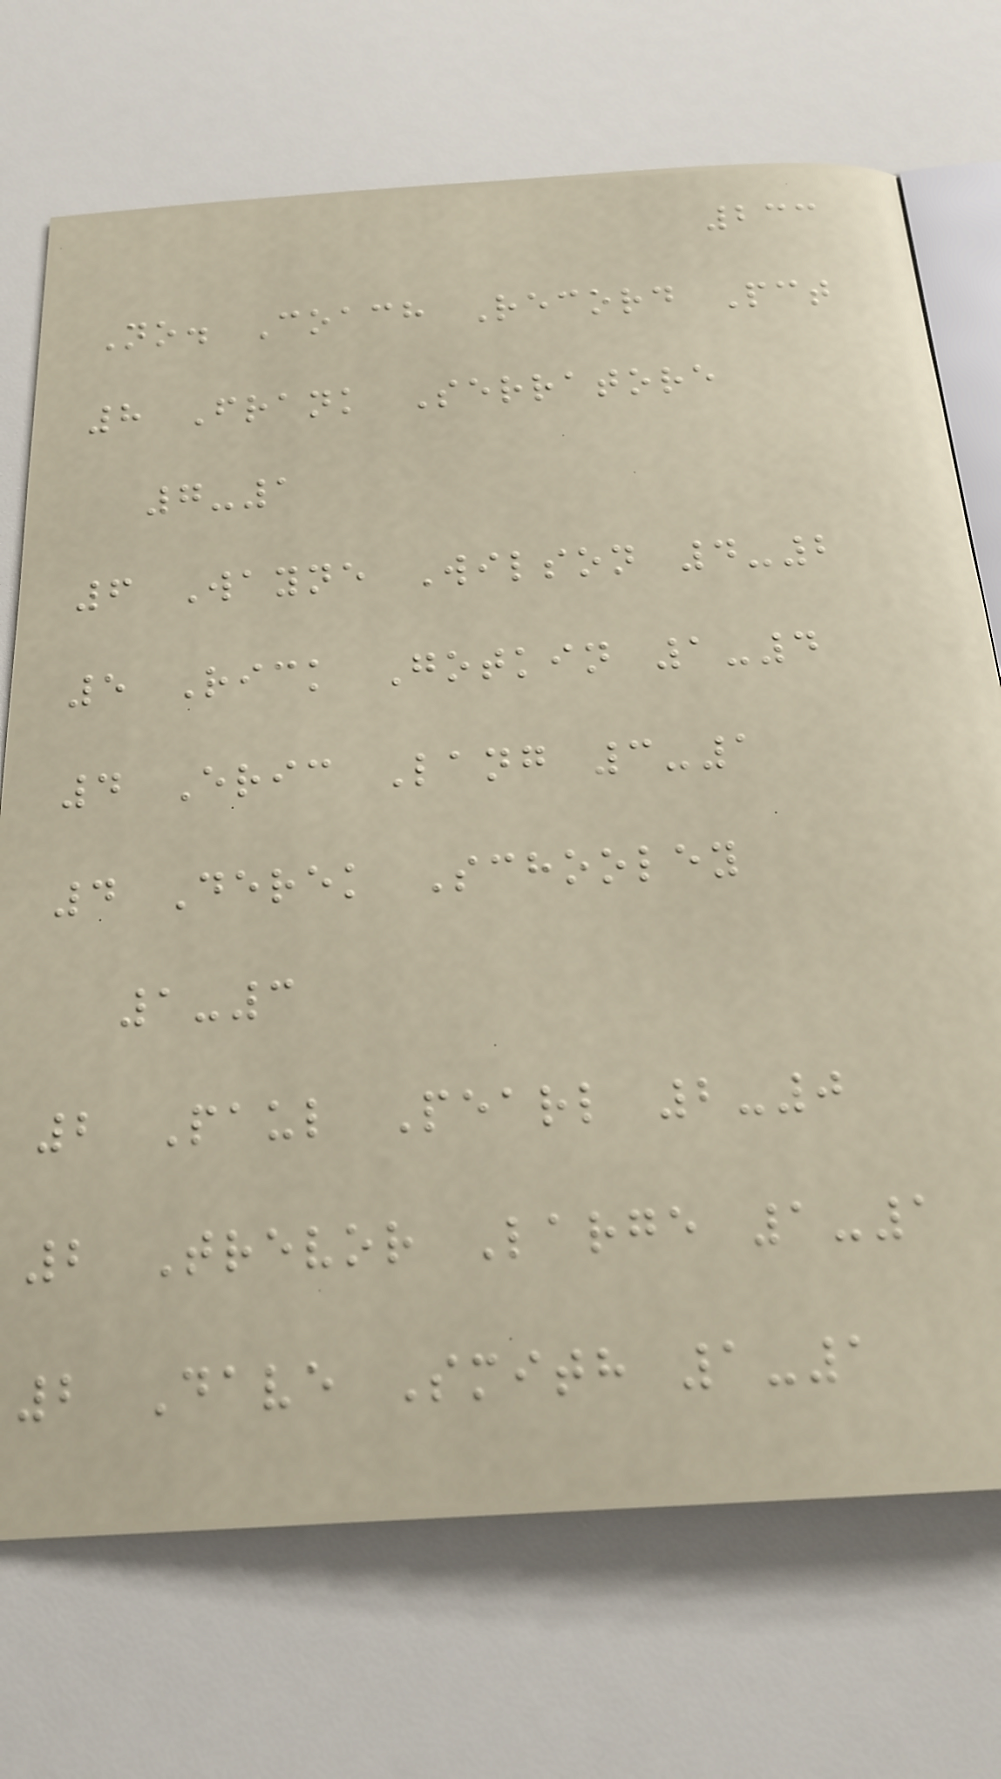233
No. Coach Record Pct
8 Frank Serratore
7-1
6 Wayne Wilson 4-2
5 Rick Gotkin 1-4
4 Eric Lang 3-1
4 Derek Schooley
1-3
2 Paul Pearl 2-0
2 Trevor Large 1-1
2 Dave Smith 1-1
